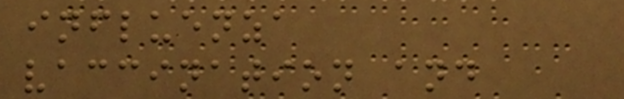influenza
vaccination and
